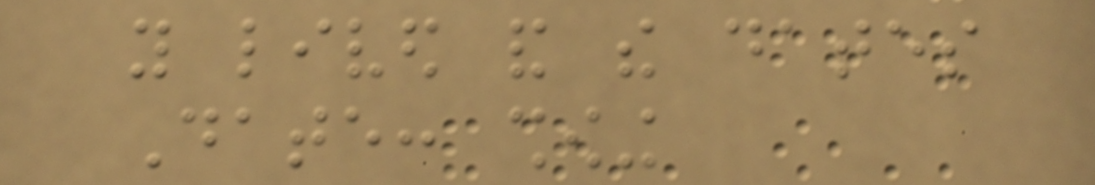you lived and the dates
Date: showing
